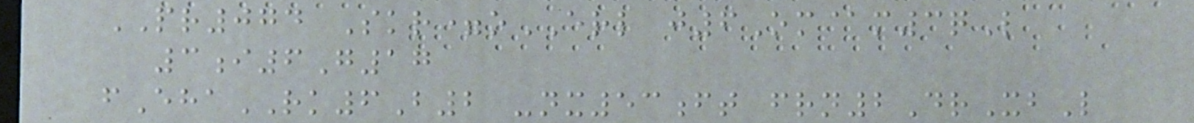PR074 Skr=oERL j6Om@m3qL
3i6G17
fEhaRK6B2 -nx53ft frn2DrXbL
